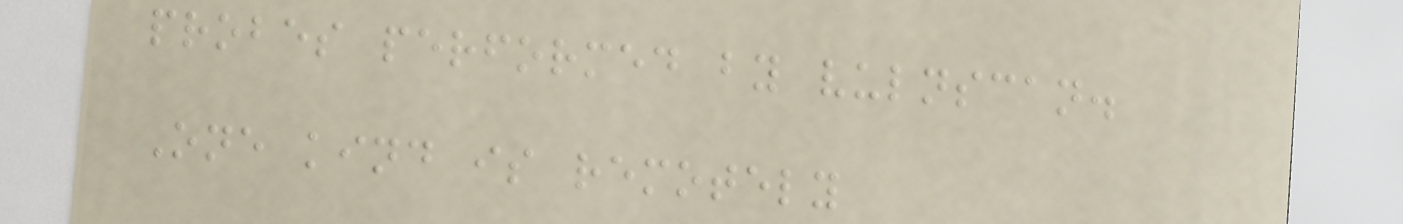probes performed by vulnscan.
One kind is remotely
